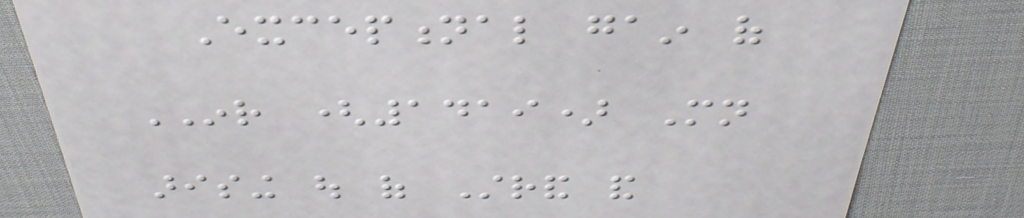Exceptional gain of
INR (1419) Mn
arising out of Strand and
